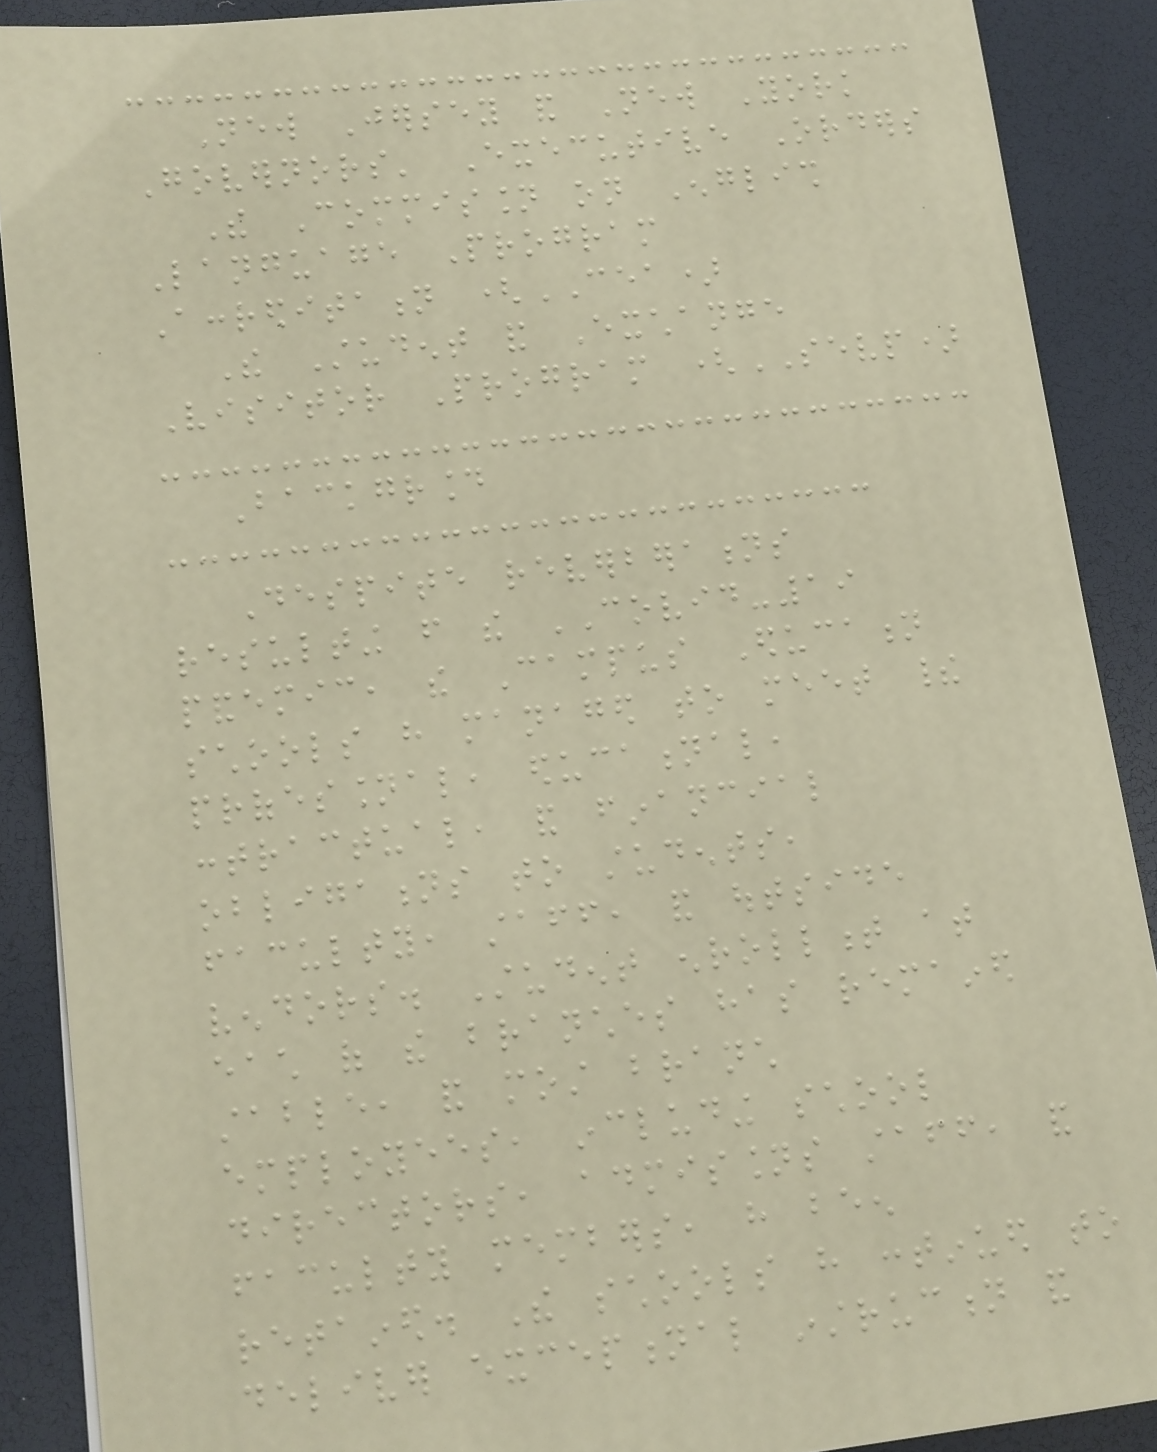New Jersey and New York
Governors' Executive Orders
The Commission on English
Language Program
Accreditation (CEA)
The Student and Exchange
Visitor Program (SEVP)
Background
Despite reverberations
resulting from the COVID-19
pandemic, the Campus Education
schools have managed to meet their
professional, educational,
contractual, and financial
obligations to students,
faculty, staff, and outside
vendors. Student enrollment at
each of the branches has remained
stable, and most branch
employees, including school
directors, admissions staff, and
faculty members, have been
retained. The schools have continued to
deliver exceptional instruction and
